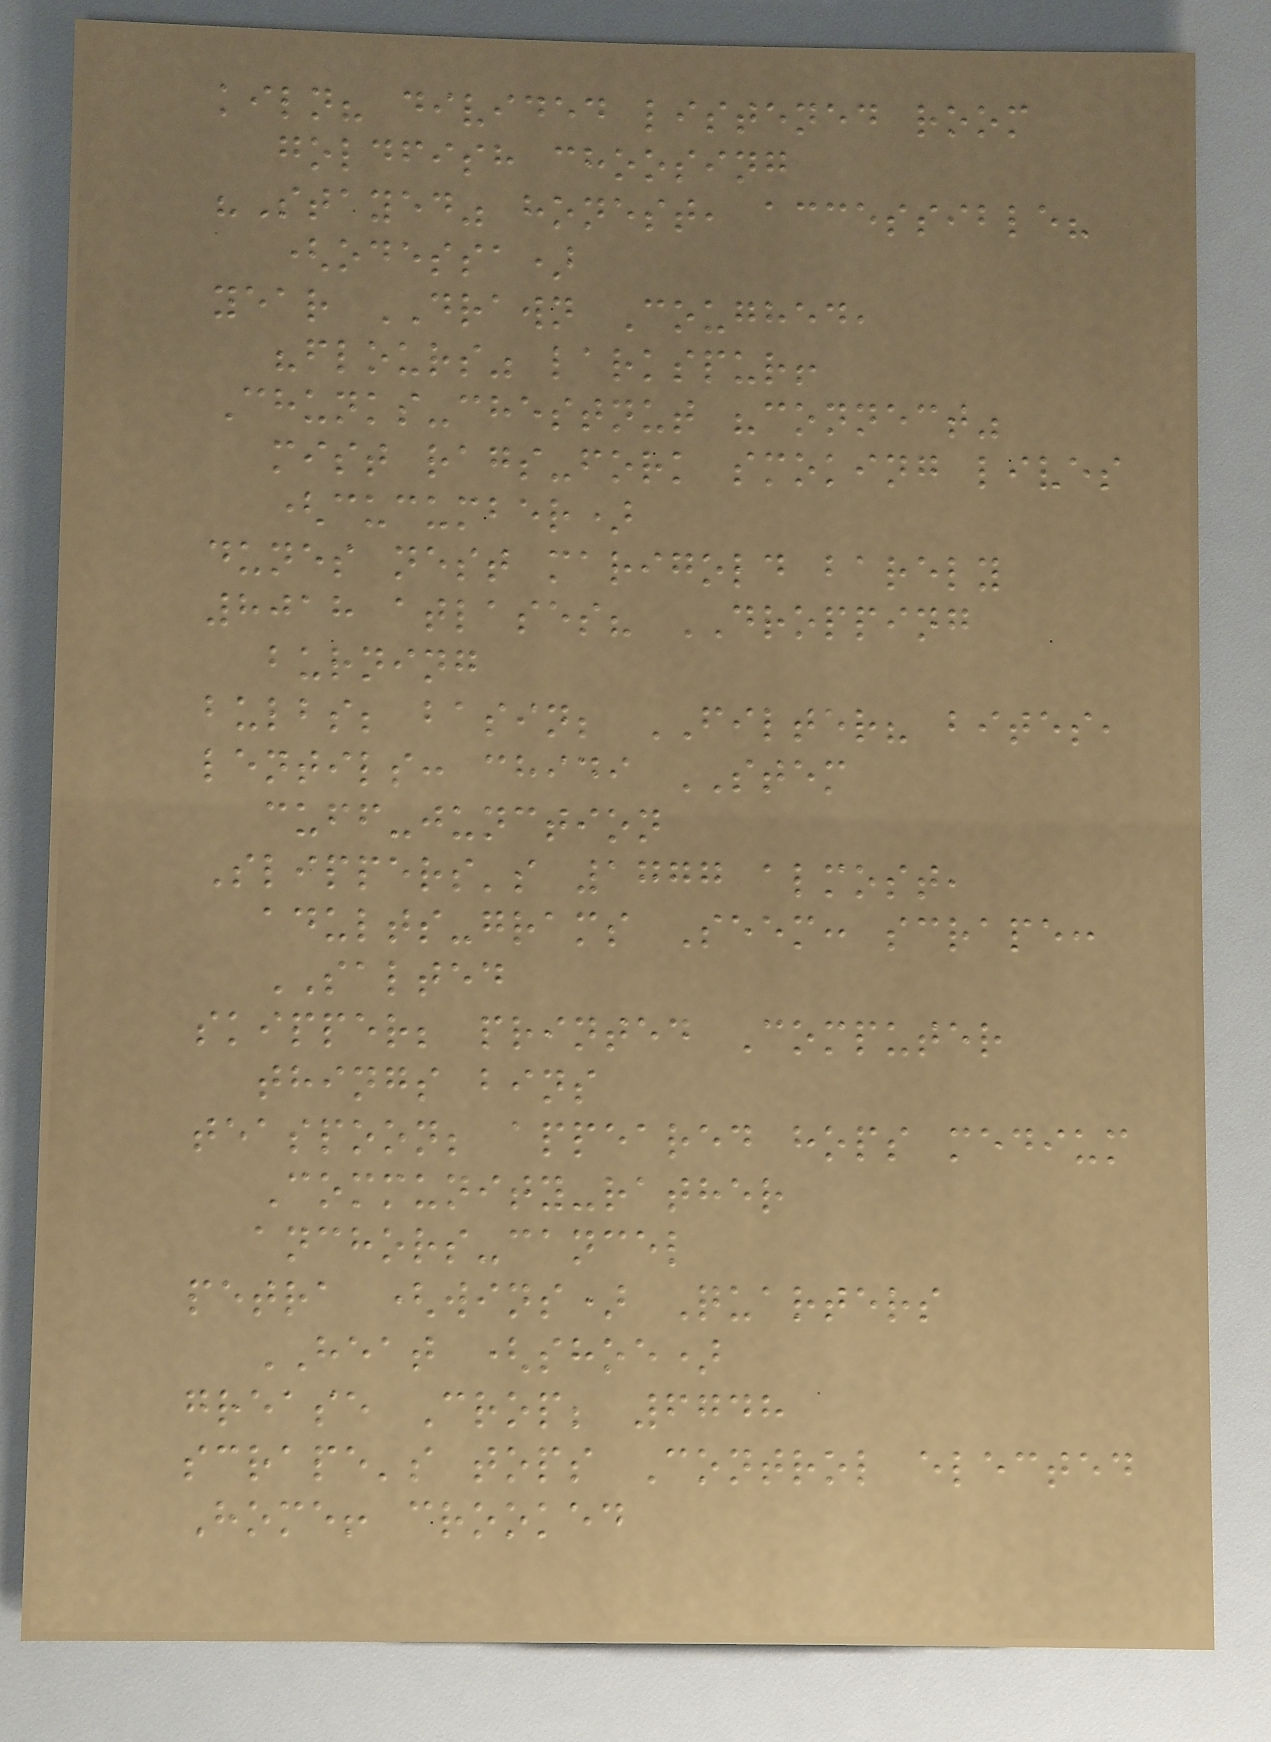kiln? divided listened room
goldfish choosing
"Stayed" honest, accessible?
(odessa)
year DRAWN Coughed,
"flours" larkspur!
Chunks-chestnut "connect"
mist rags-fork smoking lives
(cucumber)
dunes nest marigold barely
8018 atlases? DROPPING
burning
bulbs; basin; FILTER? bites,
lentils: chidi STEM
cuff-junction
Slippers's 1777 almost,
adults-grams Seem: scrape:
SALTED
skipper; printed Computer
things bins
teaspoon; appeared hops medium
Community-rather
anchors-cancel
petra (wins) Quarters
HEAT (shoe)
grease Crop; 6748
scrape's tops Control elected
Home! crooked
